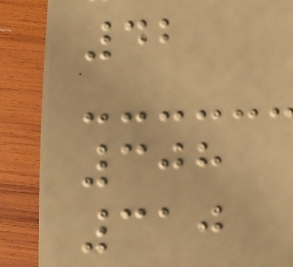42
308
310
